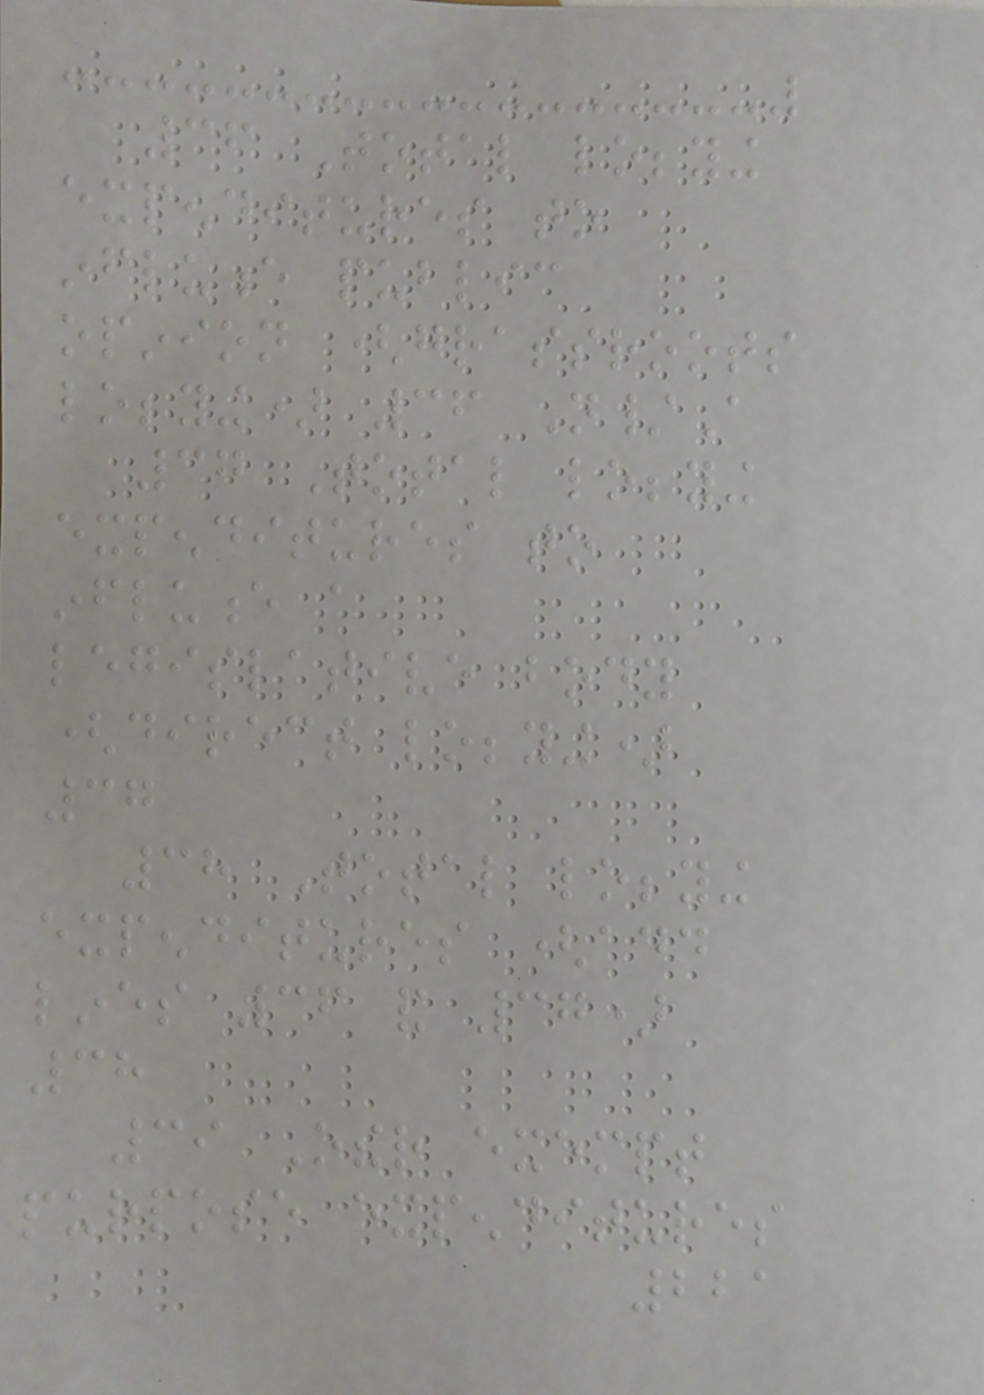36 Total lobbying
expenditures to
influence public
opinion (grassroots
lobbying) 36 N/A
37 Total lobbying
expenditures to
influence a
legislative body
(direct lobbying)
37
38 Total lobbying
expenditures (add
lines 36 and 37)
38
39 Other exempt
purpose expenditures
221
